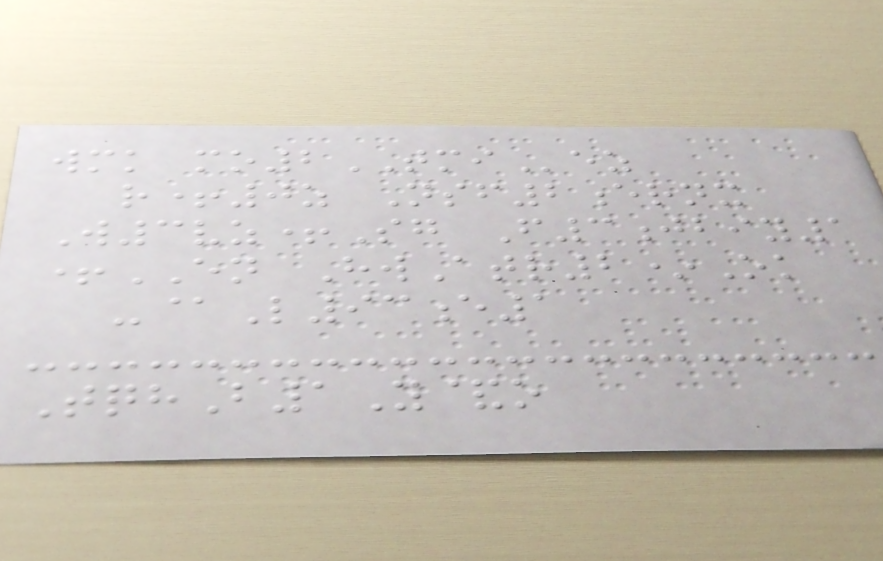wmk mo2TMIez
r+0z Nsf2ernx
W3vz+Sg F3jbiy1
+EN HwAtr2*Ok
-@L93e1
TqhB1Y&o
